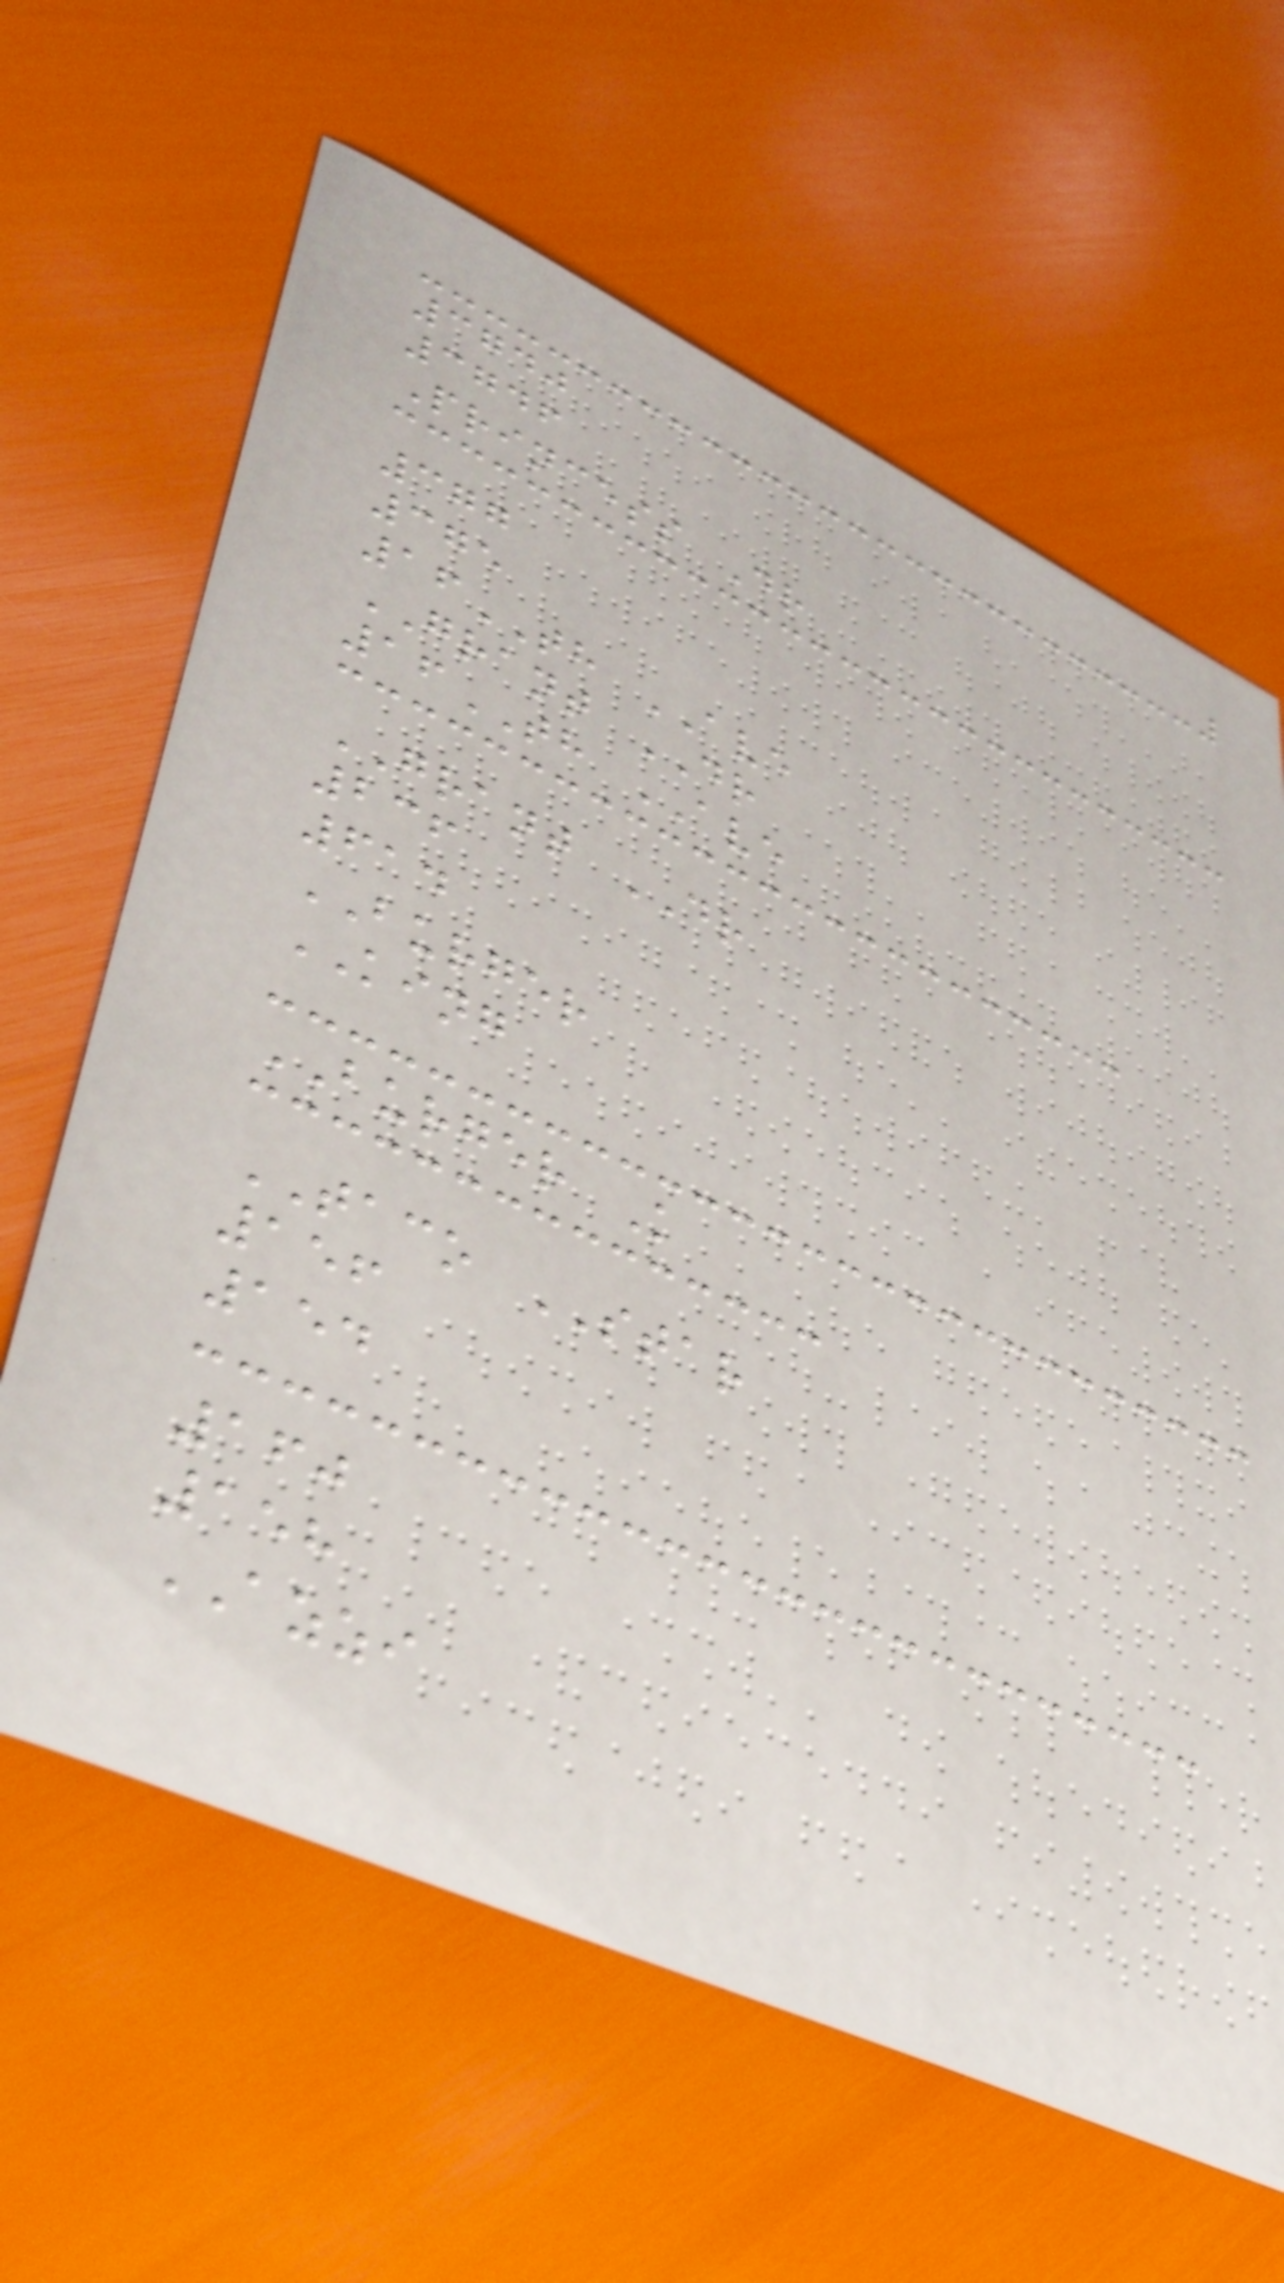3740
3746
Princess Dr
377
375
16TH AVE
GRANT DR
16TH AVE
GRANT DR
236
614
BURGER
KING
BURGER K
TACO STAR
156
154
160
158
AZZI
